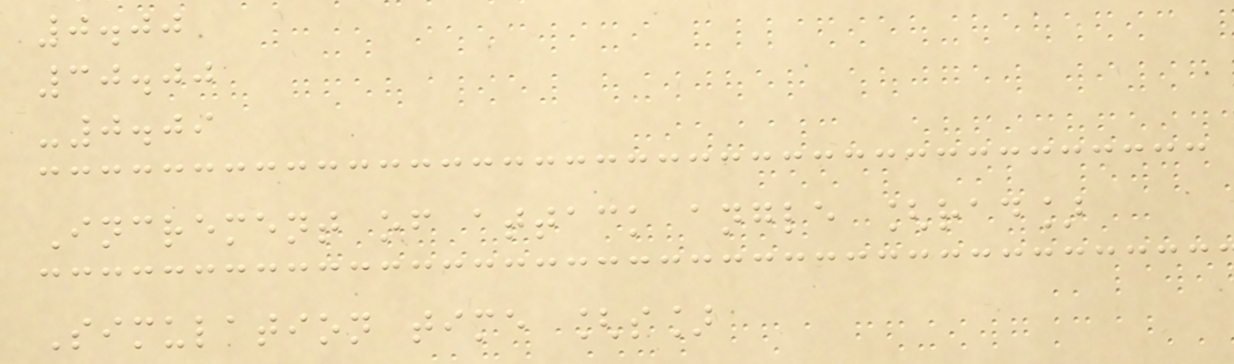0.00
30.00
-0.09
Increment of attack angle [rad]
Simulation time [s]
